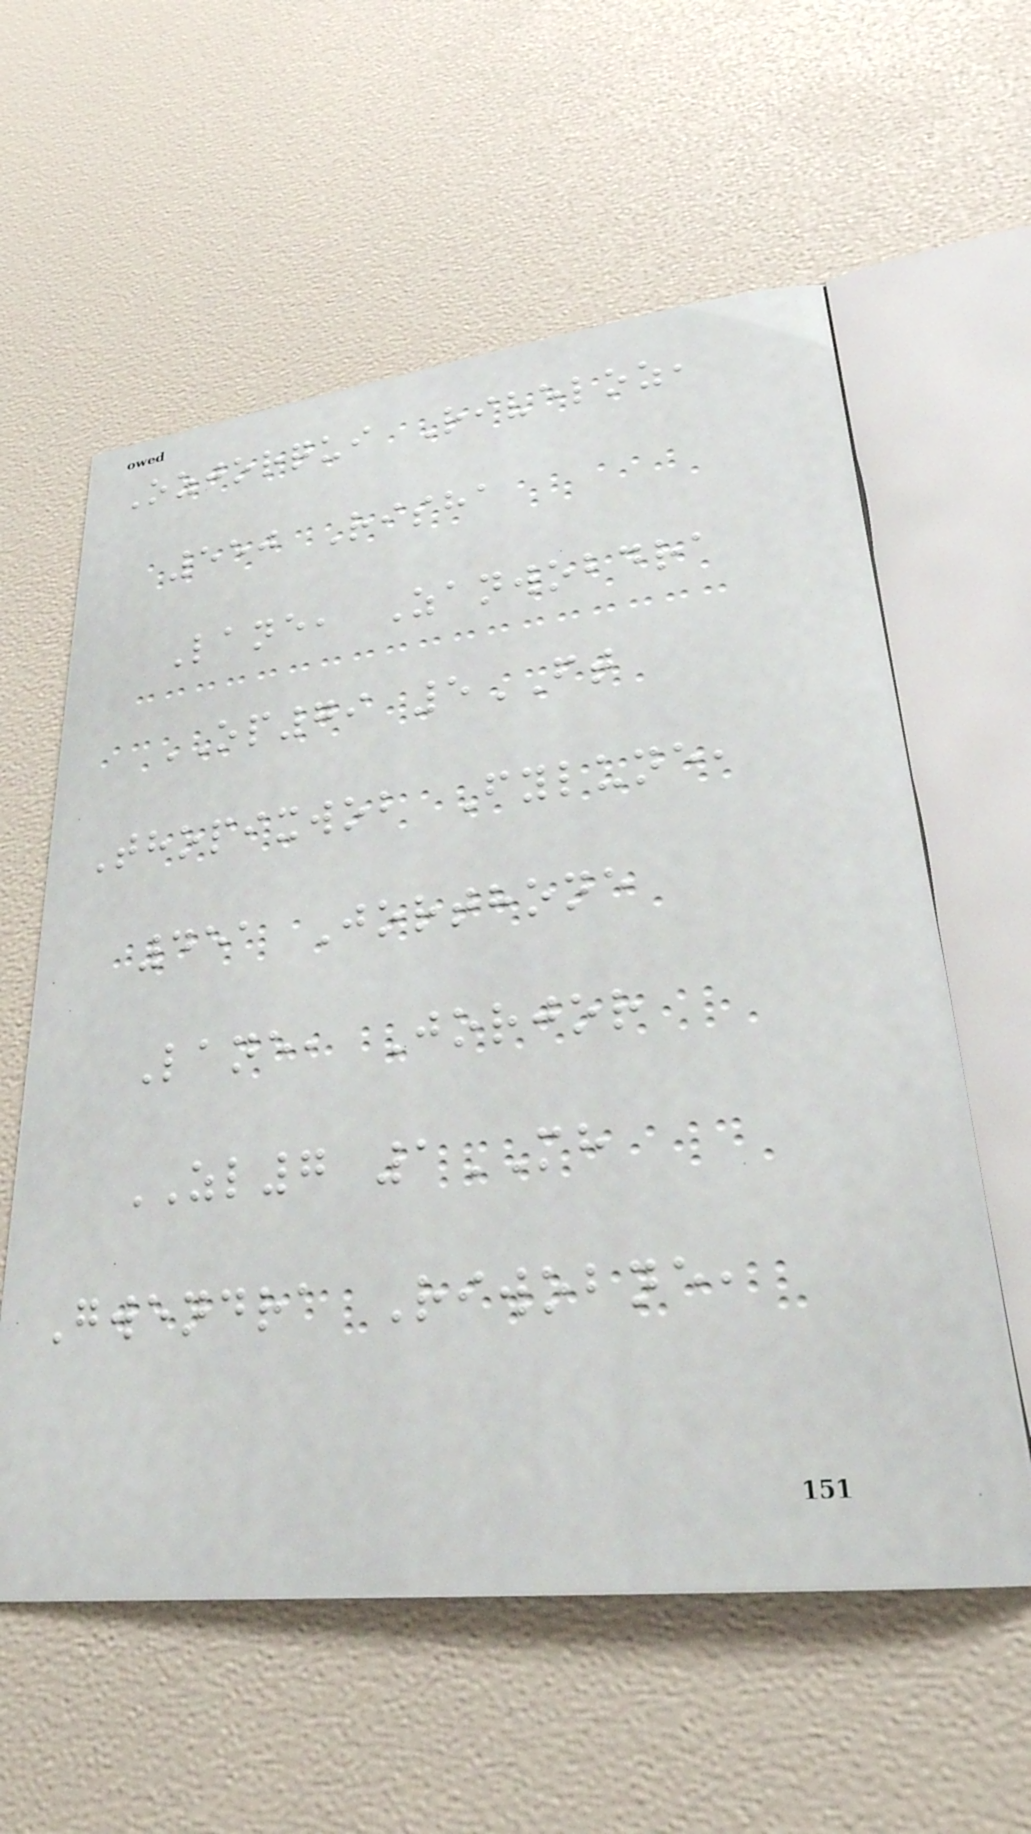Ozjorqui Riveloz,
550 Risha
Lane, Zanwobdra
OP79 5FT
Thopixwob Fylune,
451 Jorthone
Lane, Jorjor
ZL7 1MH
Gwendra Riwobne,
